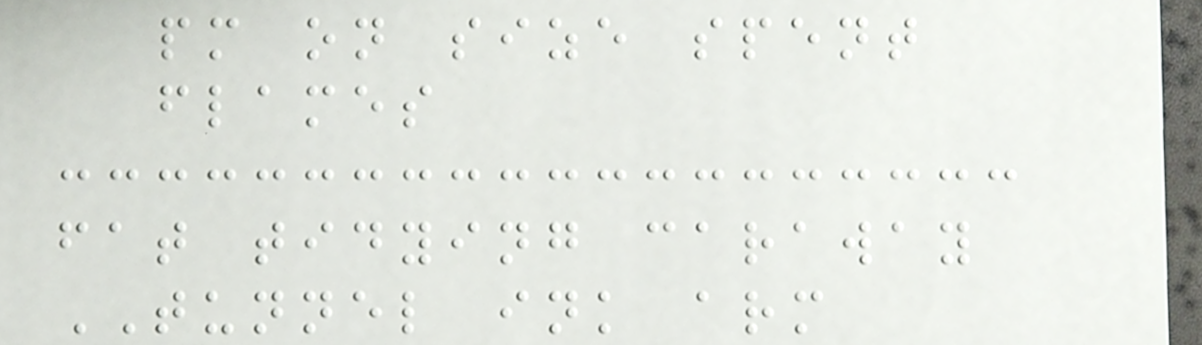pm on size spent
flames
fat tidying caraway
TUNNEL ink arm
